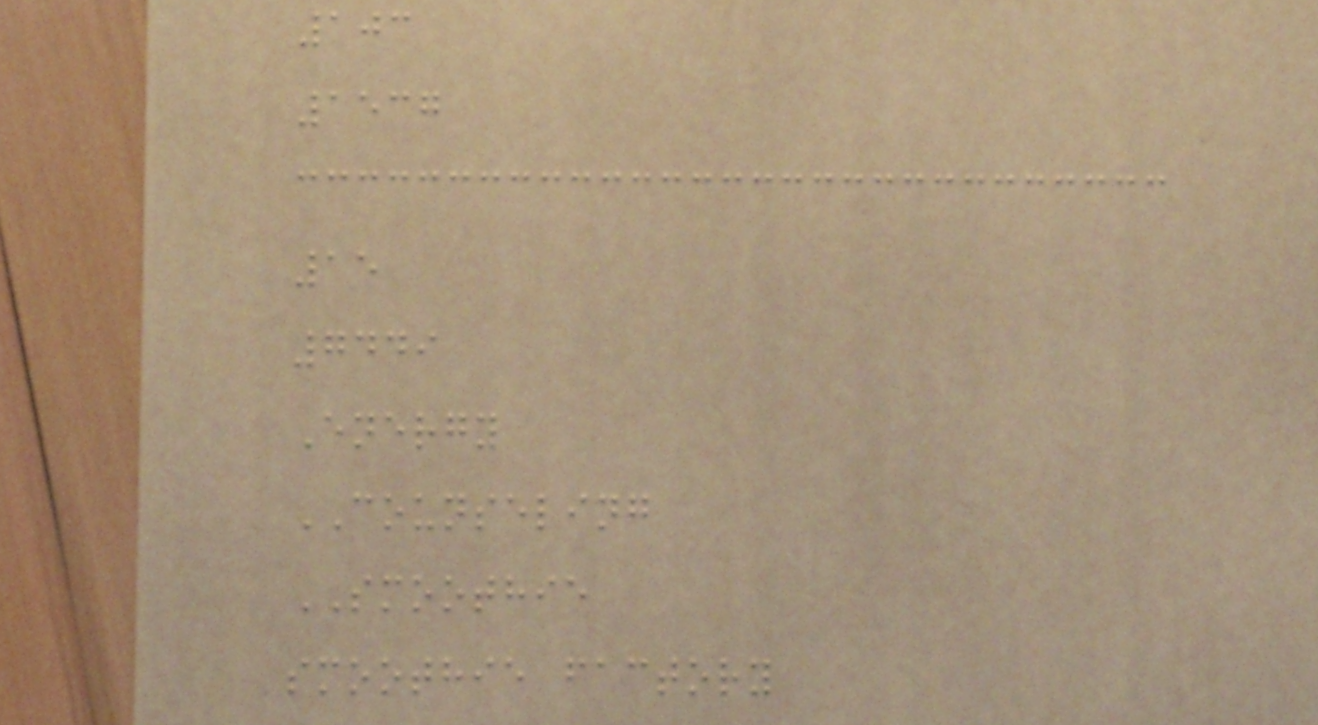103
1537
15
7449
Energy
COUNSELING
SMOOTHIE
smoothie factory
